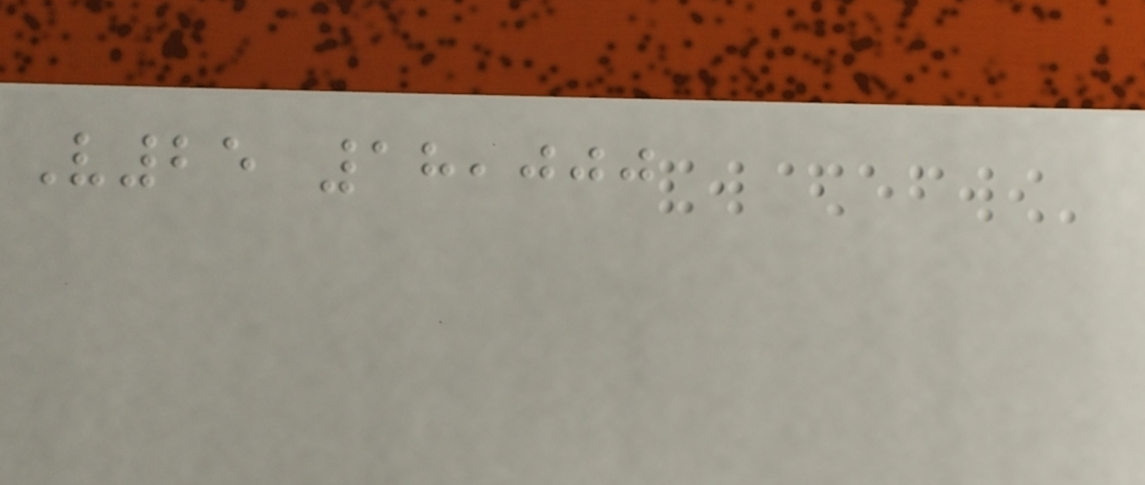V25 18,000
